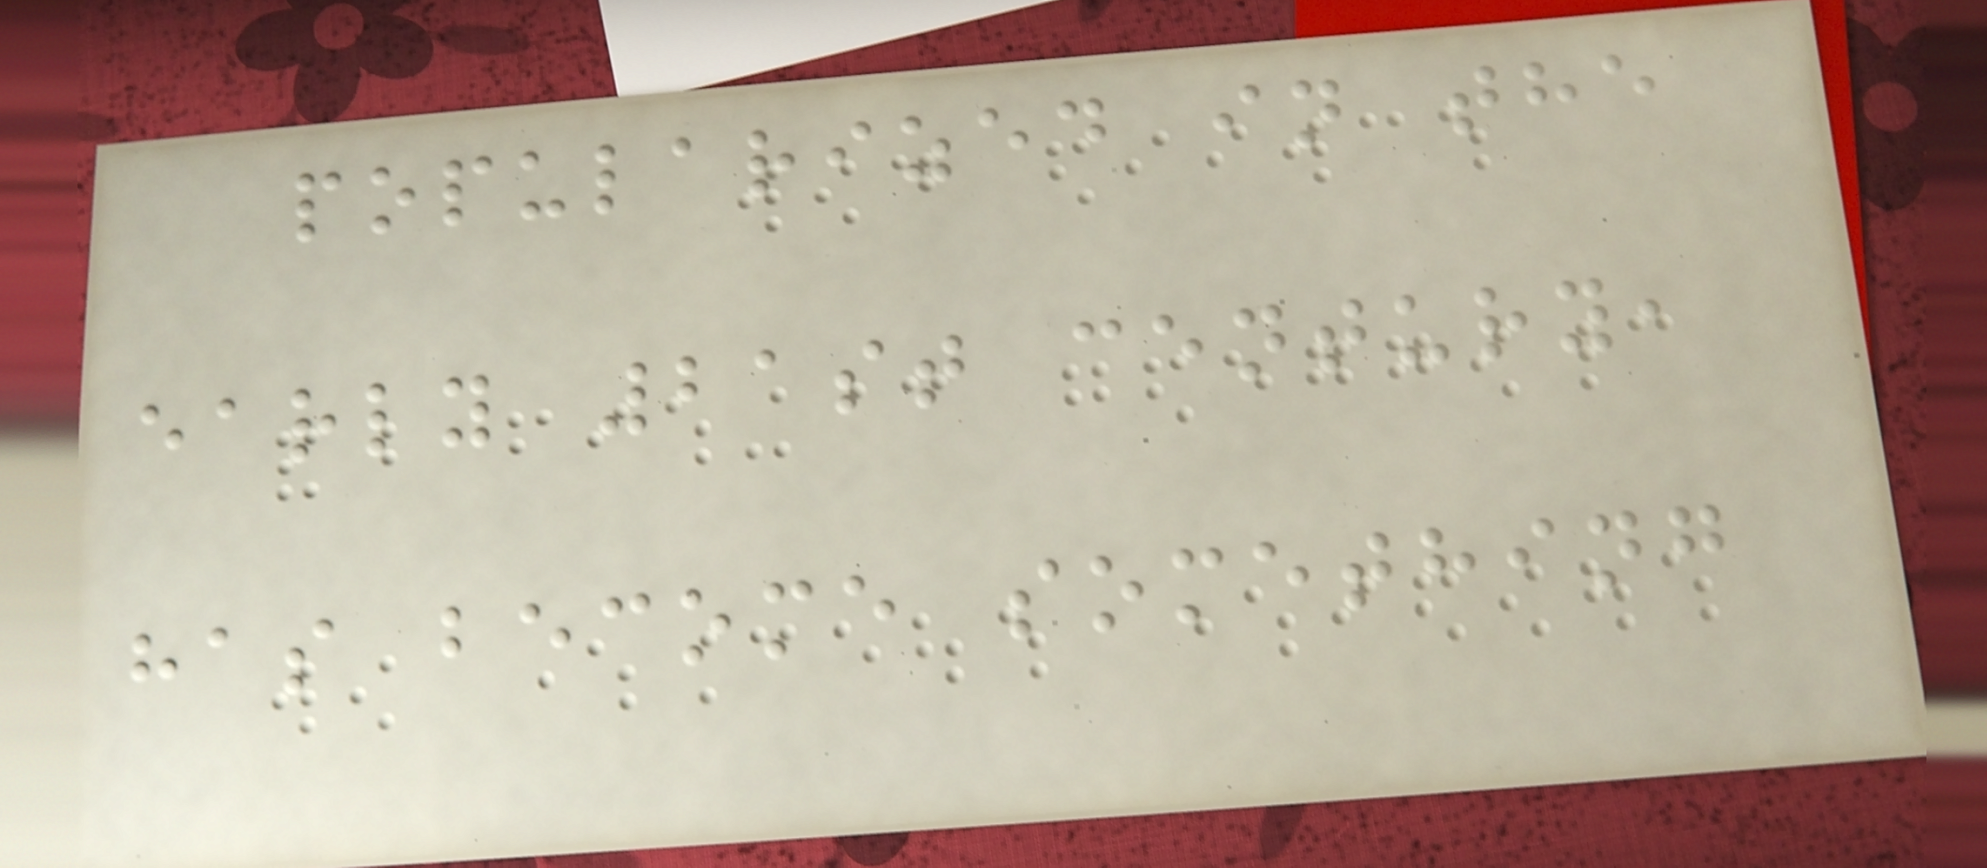popularized in the
early 21st century,
has become something
